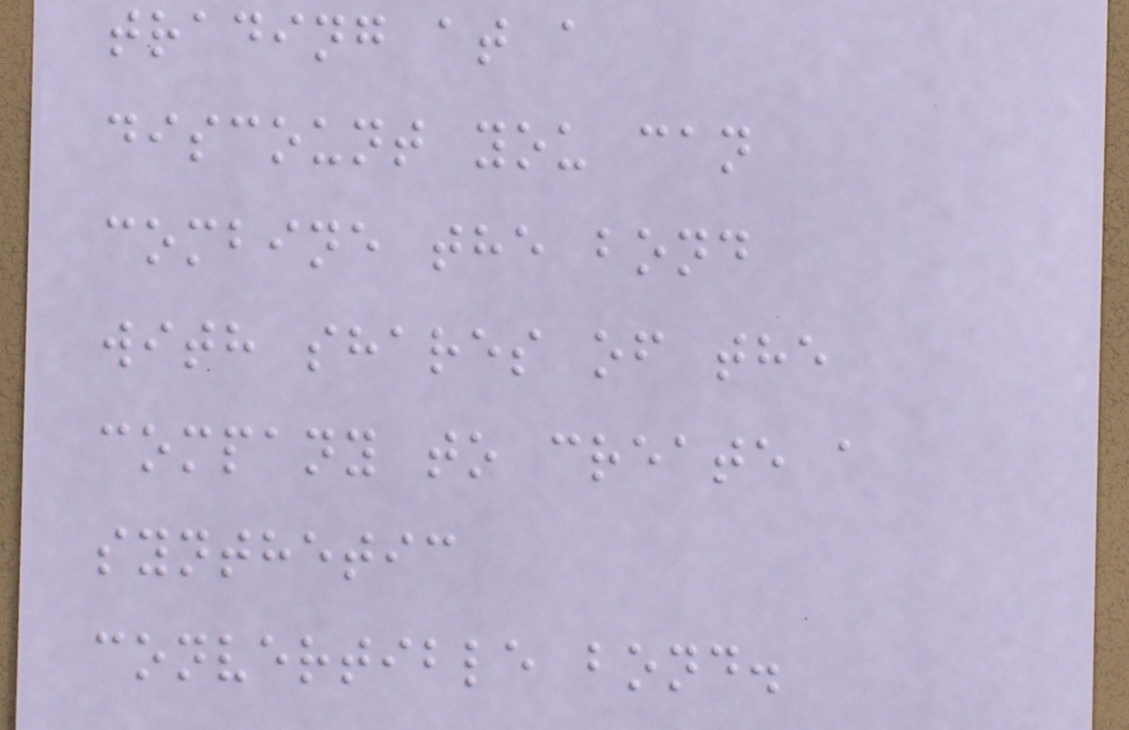trading at a
discount you can
combine the bond
with shares of the
company to create a
synthetic
convertible bond.
